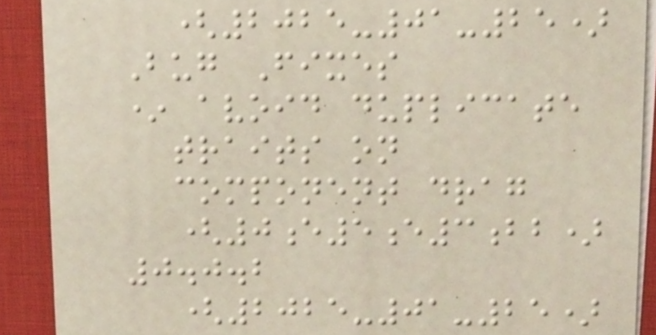(2025-01-25)
Bug Fixes
* avoid duplicate
traits on
component drag
(0e5e3bb)
0.0.2
(2025-01-25)
